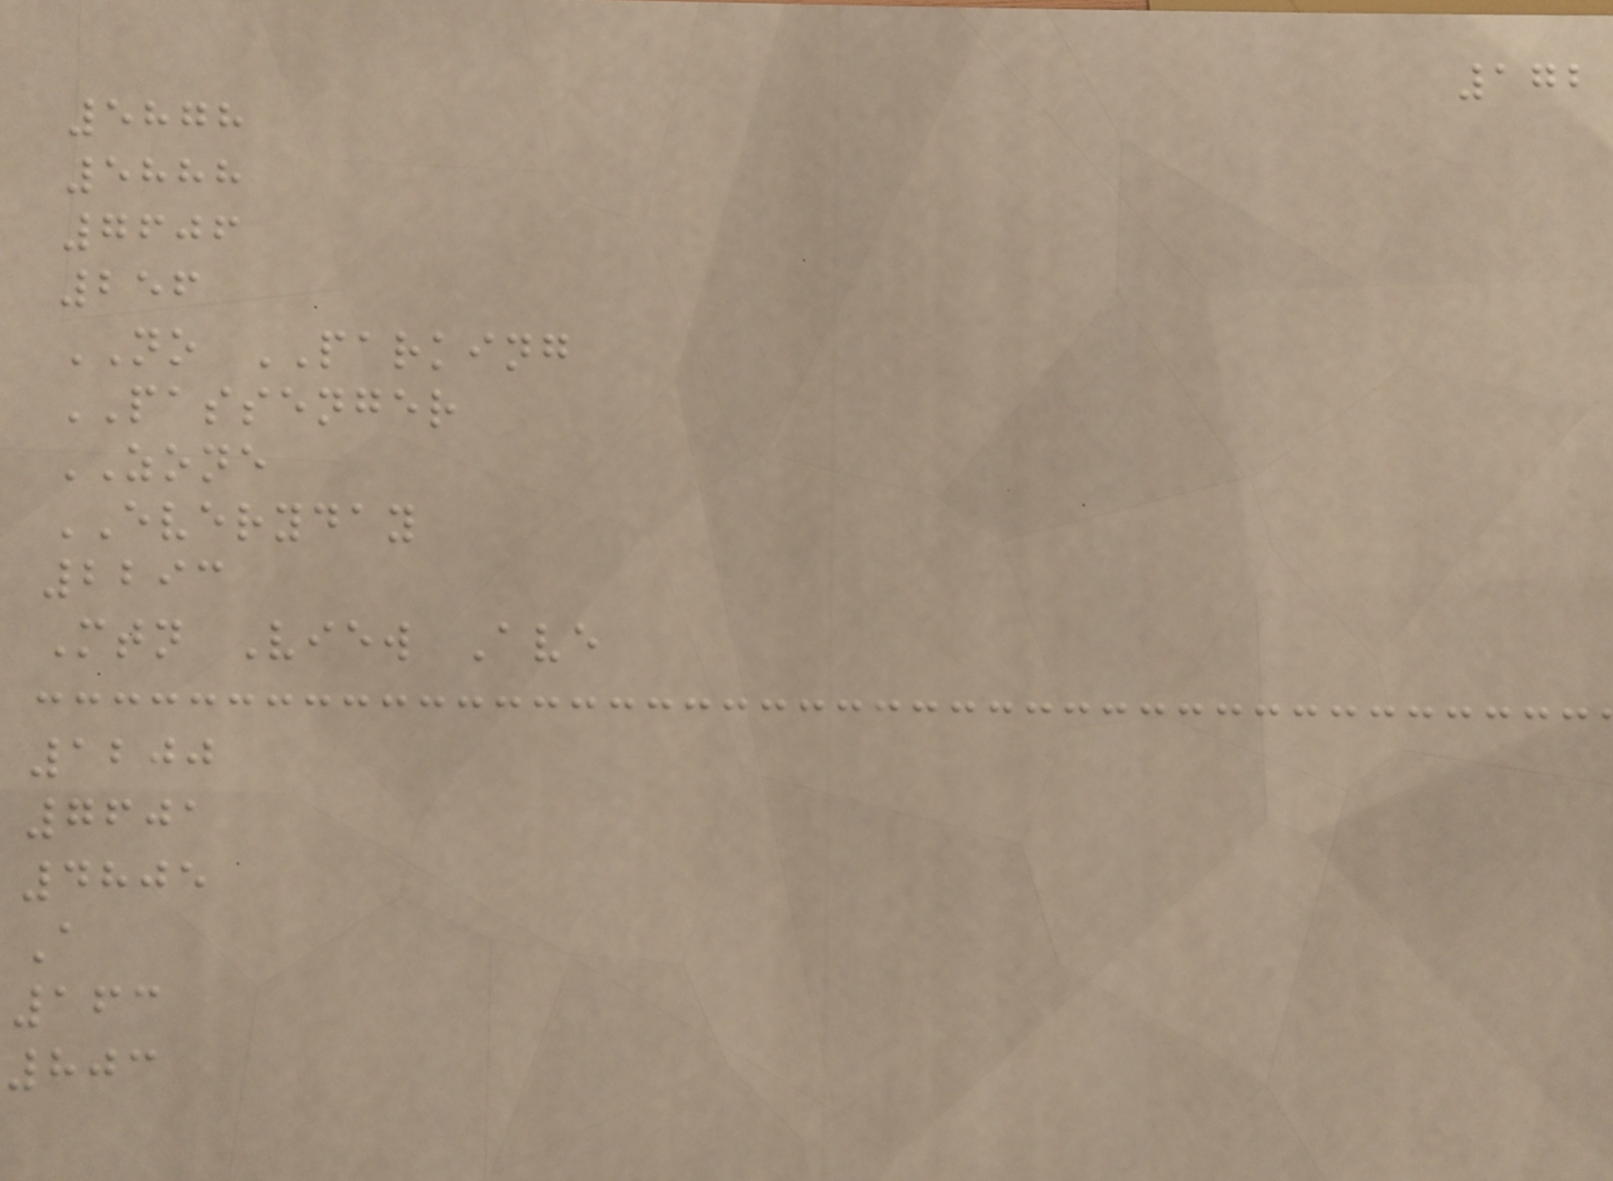172
5878
5888
7606
256
NO PARKING
PASSENGER
ZONE
EVERYDAY
2293
Mtn View Ave
1200
7601
4805
A
163
803
